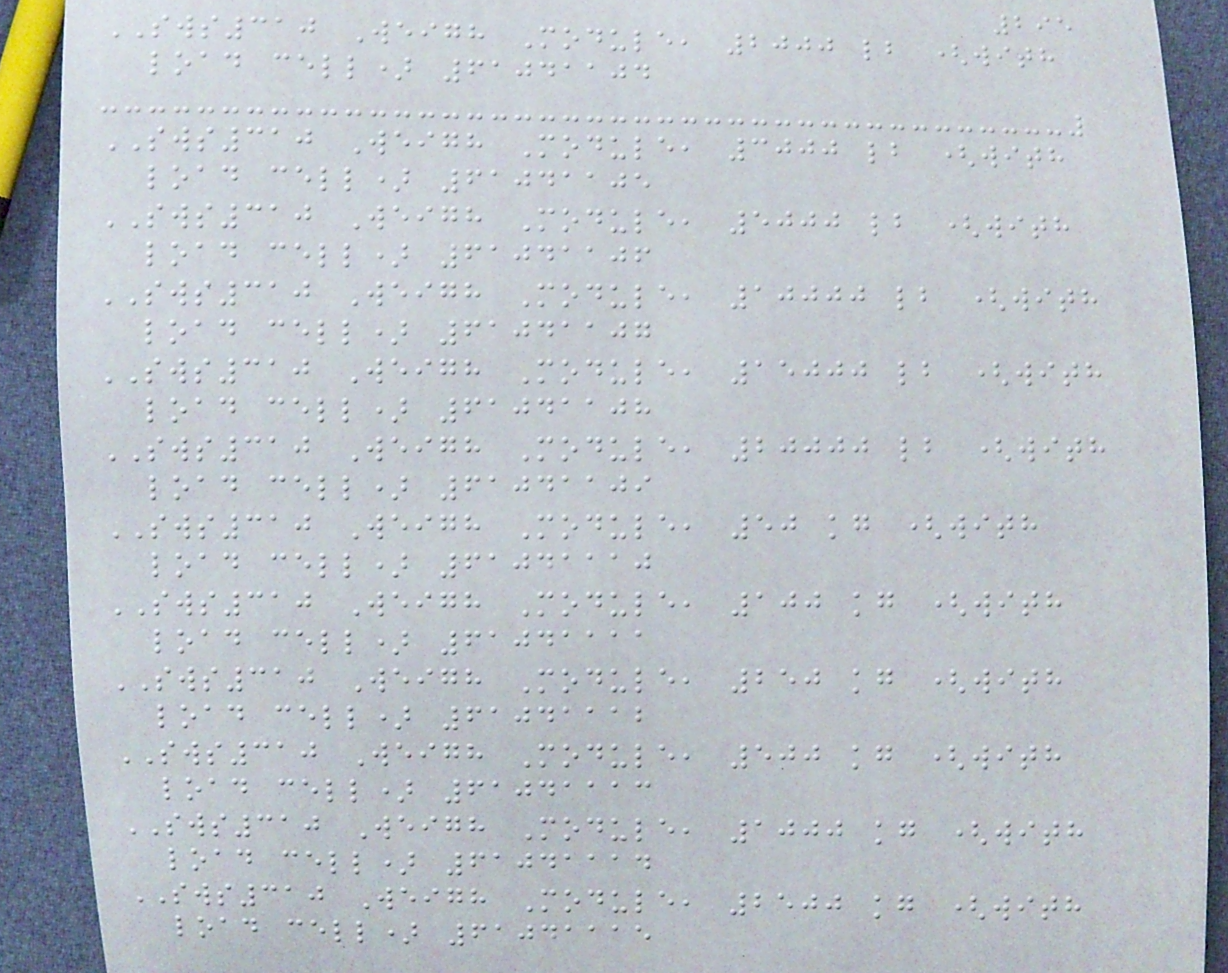295
SWS310 Weigh Module, 2000 lb (with
load cell) 61041104
SWS310 Weigh Module, 3000 lb (with
load cell) 61041105
SWS310 Weigh Module, 5000 lb (with
load cell) 61041106
SWS310 Weigh Module, 10000 lb (with
load cell) 61041107
SWS310 Weigh Module, 15000 lb (with
load cell) 61041108
SWS310 Weigh Module, 20000 lb (with
load cell) 61041109
SWS310 Weigh Module, 50 kg (with
load cell) 61041110
SWS310 Weigh Module, 100 kg (with
load cell) 61041111
SWS310 Weigh Module, 250 kg (with
load cell) 61041112
SWS310 Weigh Module, 500 kg (with
load cell) 61041113
SWS310 Weigh Module, 1000 kg (with
load cell) 61041114
SWS310 Weigh Module, 2500 kg (with
load cell) 61041115
